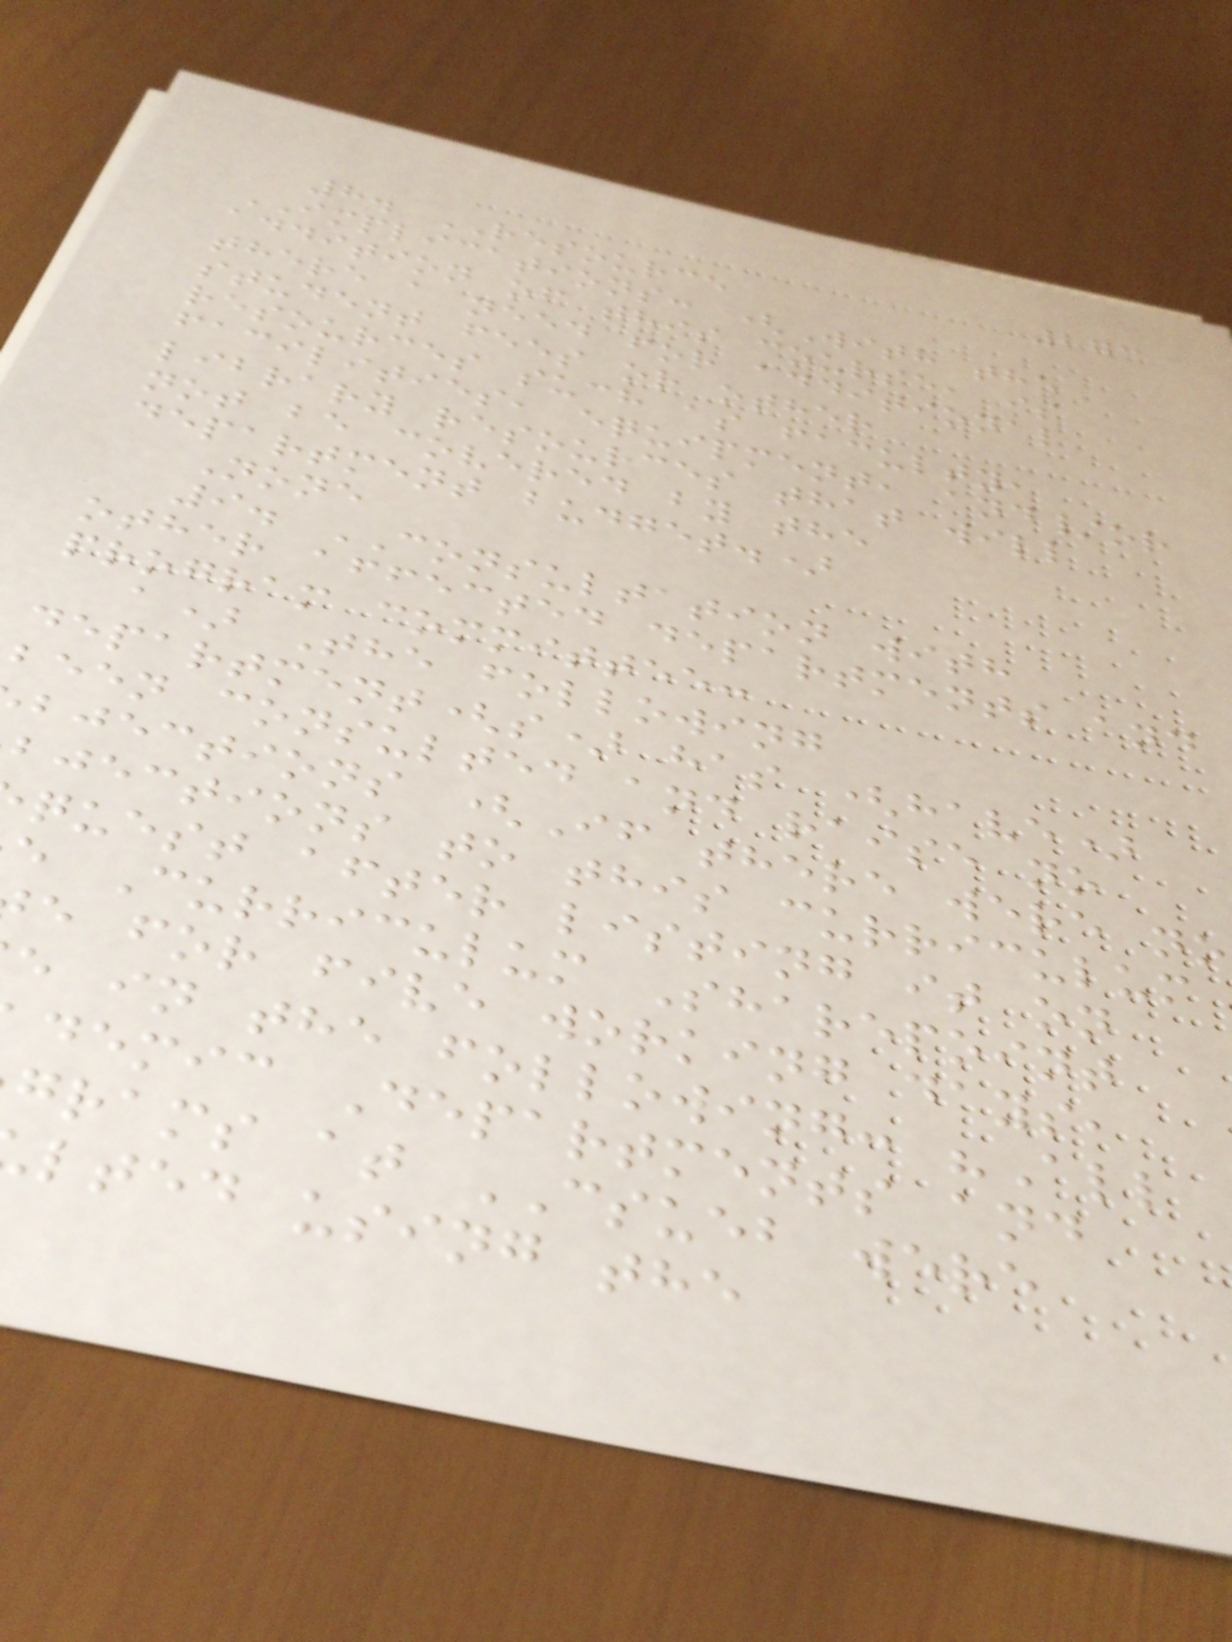273
8. RESOURCE
IMPLICATIONS: (With the
addition of this course, is
there a need for additional
student fees or other
resources such as faculty,
facilities, equipment, and/or
library resources that will
not be covered by the
department budget.)
None
9. CONSULTATION with
other affected departments and
program committee:
a) The following
department(s) has (have)
been consulted and raise no
bjections (If there were no
bjections to this curriculum
quest after listing it on
e Curriculum Sharepoint
e for five working days,
e in the following: "All
demic Departments and
grams at CSUEB were
lted using the
